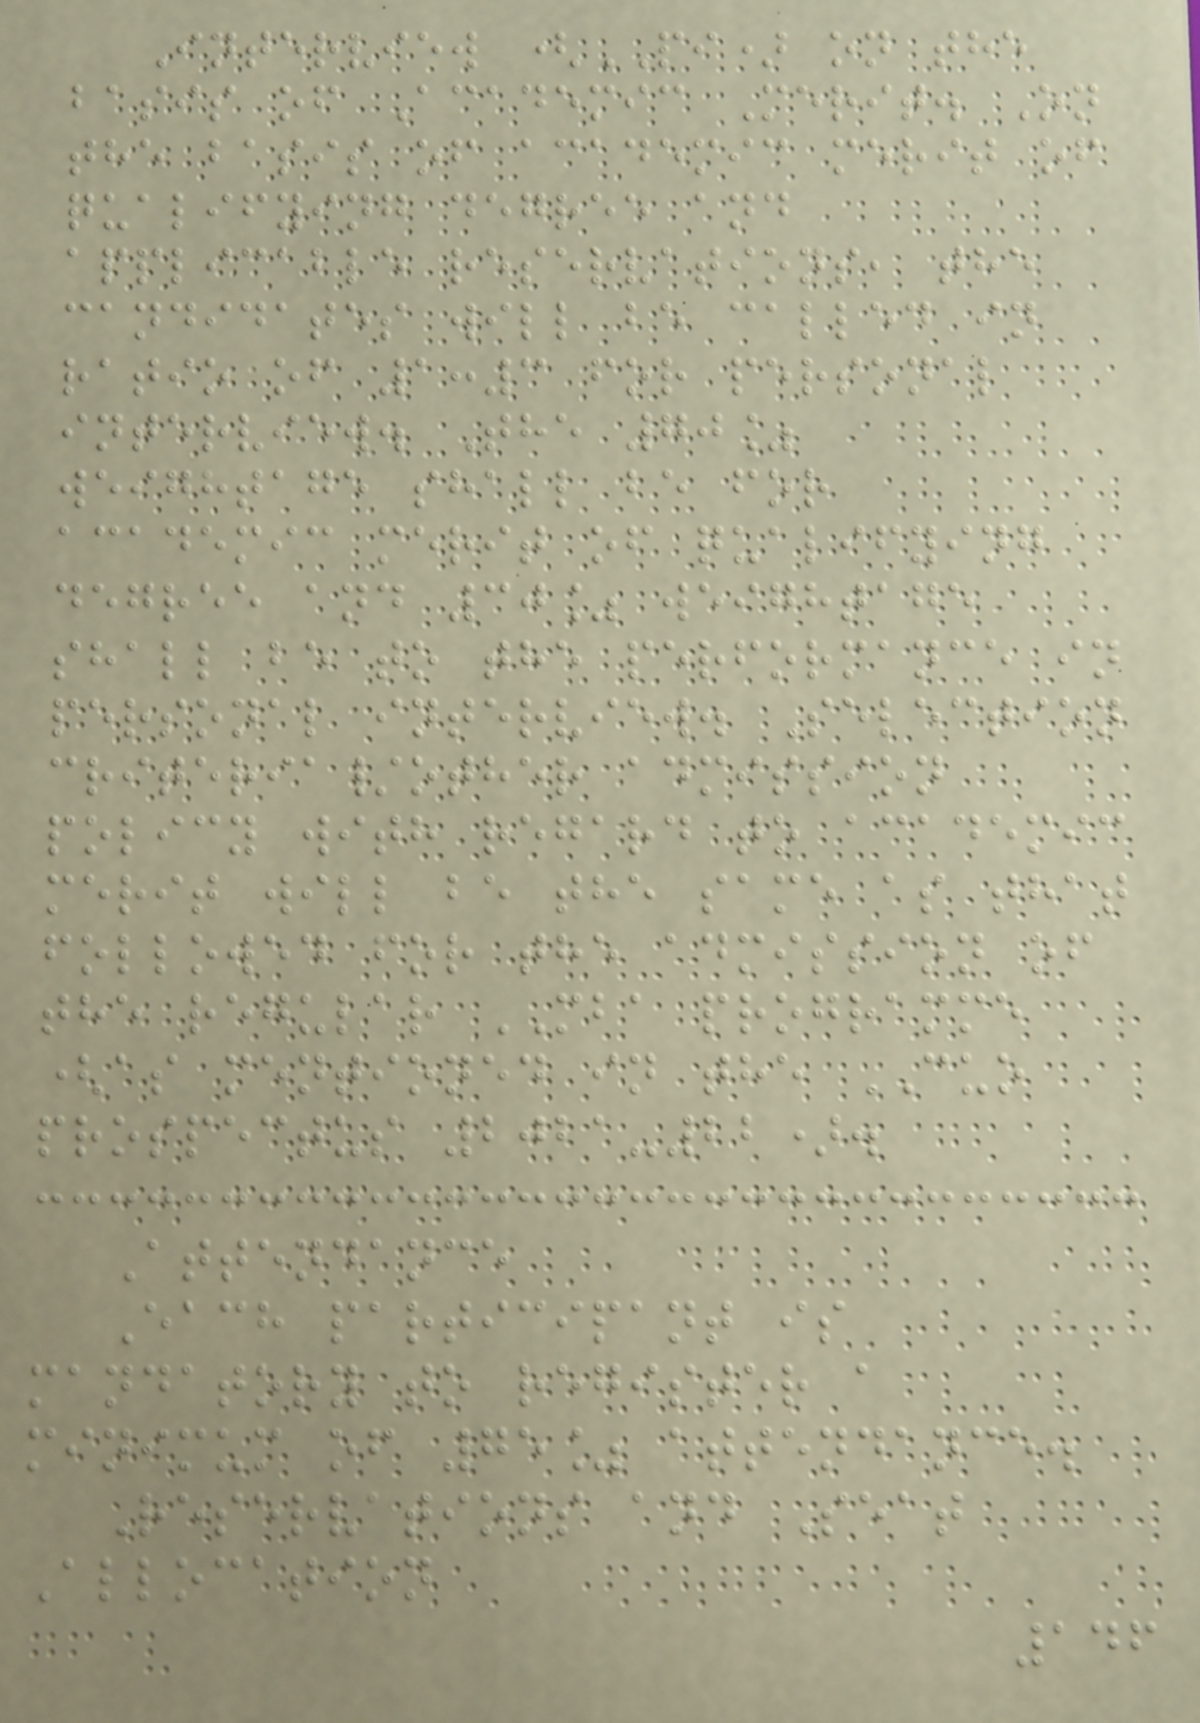Interview (PI) on the
basis of Academic Merit. On
the basis of academic merit of
qualifying degree and
applicable reservations, the
candidates will be called in
ratio of 1:3 for personal
interview. The 70%
weightage shall be for
academic merit of qualifying
degree and 30% weightage
shall be to the performance in
personal interview. Selection
criteria/other admission
policy with regard to academic
merit will be the same as that
followed for the admission of
the regular MBA programme
(as mentioned in the CUO
prospectus 2021-22).
Attendance
Each participant is
mandatory to register a
minimum of 75% attendance.
Reservations and Seat
Allocation
146
